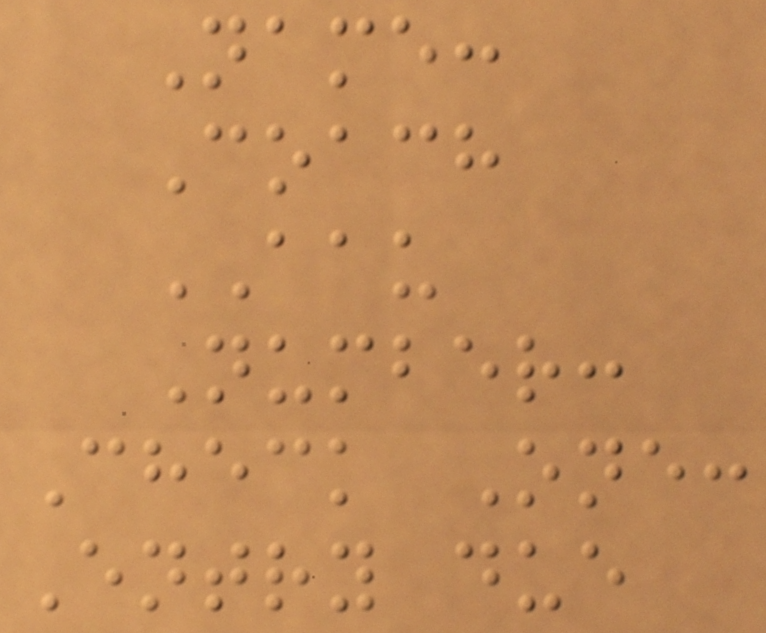Name:
Coach
AAU
Number:
Check One:
Entry due
